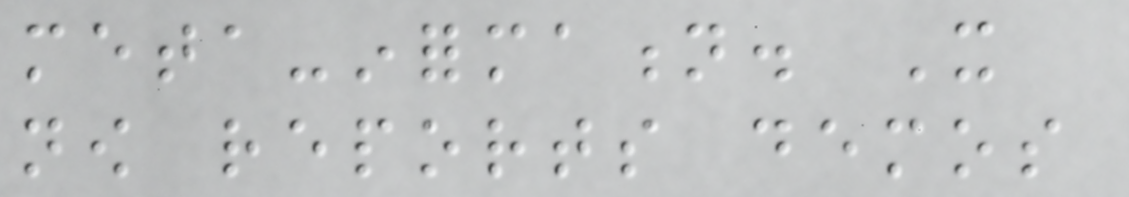meta-information. It
now reports demos
